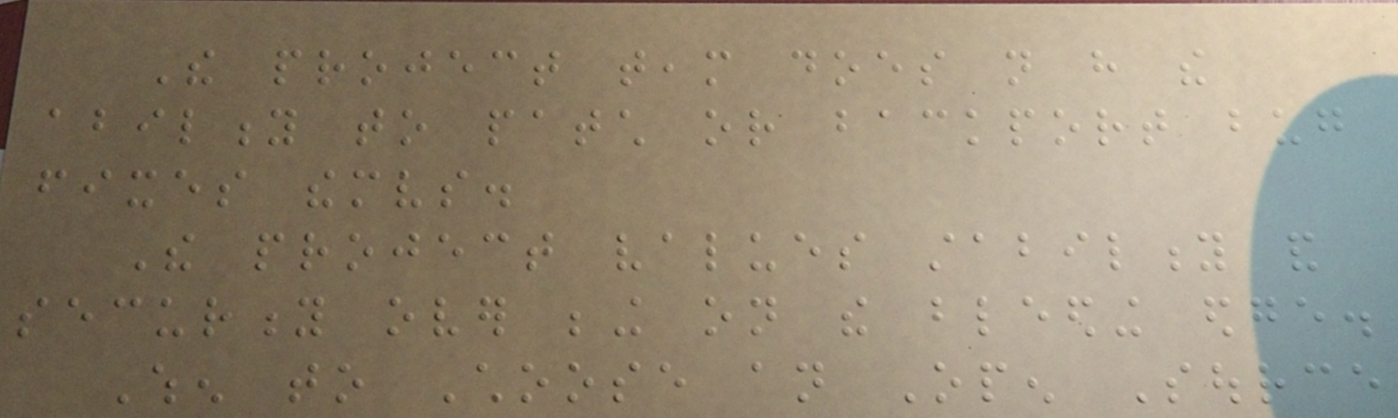The project team does not have the
ability to patch or backport bug
fixes themselves.
The project values stability and
security over being on the bleeding edge.
When to Choose an Open Source
